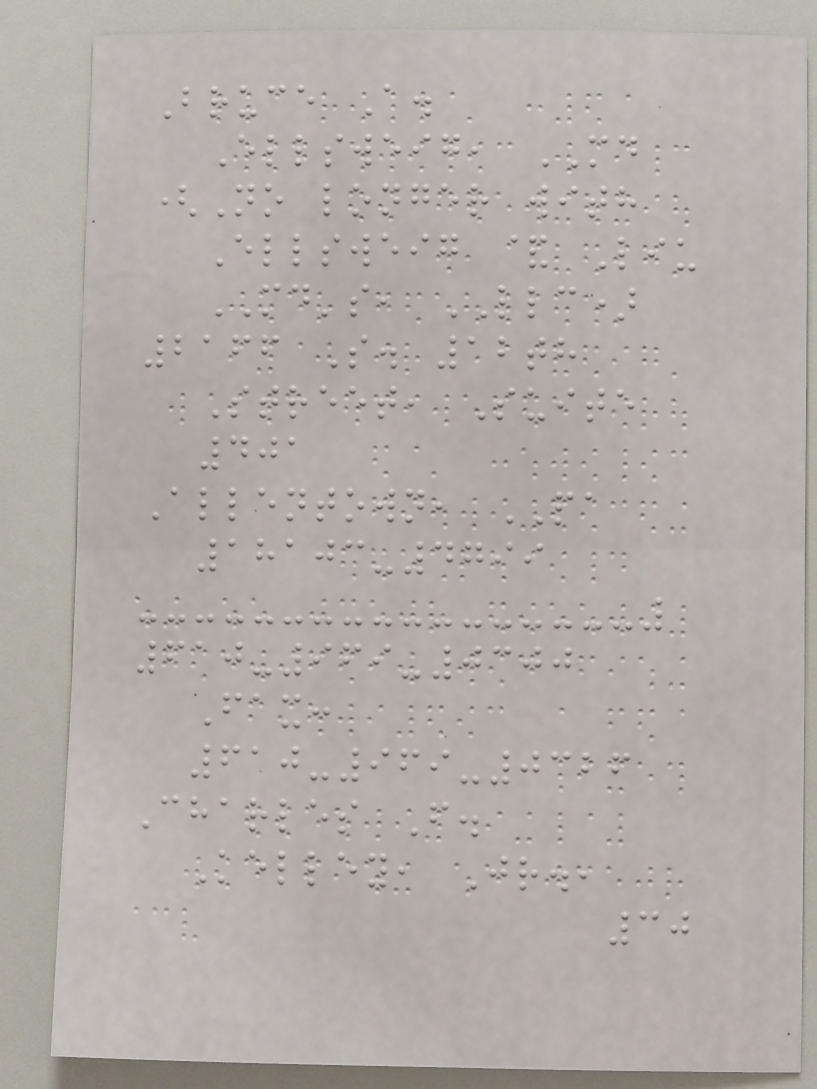Bruce A.
Ellsweig, MD
(No longer with
Ellsweig & Liu
MD's, LLC)
2166 S. 12th
Street, Suite
401
Allentown, PA
18103-4799
610-969-0300
Fax:
610-969-0326
Charles F.
Kelley, Jr.,
30
